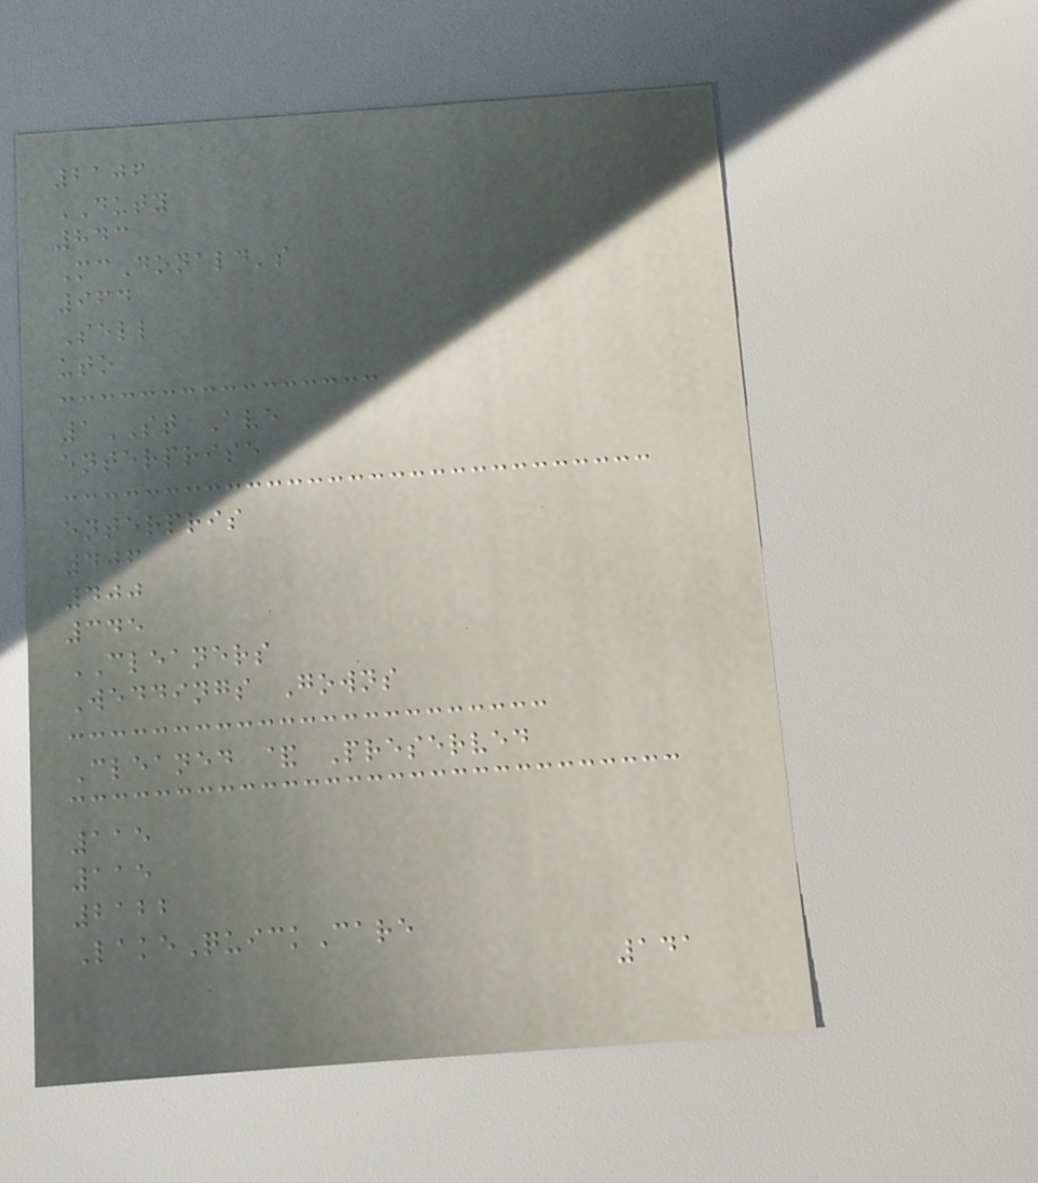2106
DUTY
843
McDonald's
964
Sell
uto
1ST Ave
enterprise
enterpris
406
400
345
CLEANERS
Weddings Gowns
Cleaned & Preserved
115
115
2122
LakeQuickCare
141
